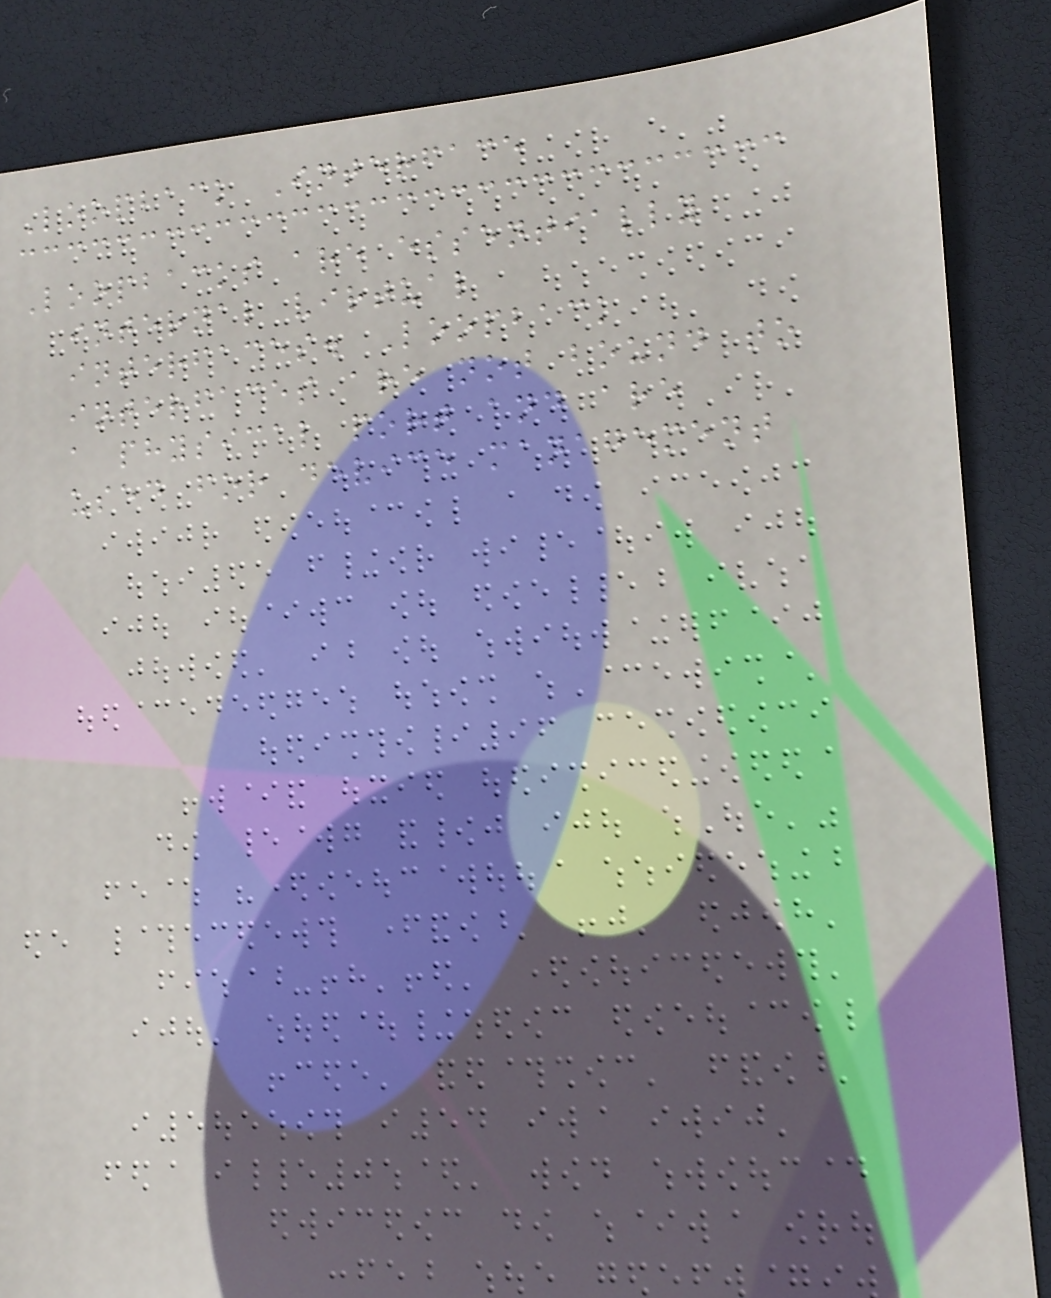Loopback Interface
Loopbacks are essentially
internal virtual
interfaces. Loopback
interfaces are not bound to
a physical port and are
used for device management
